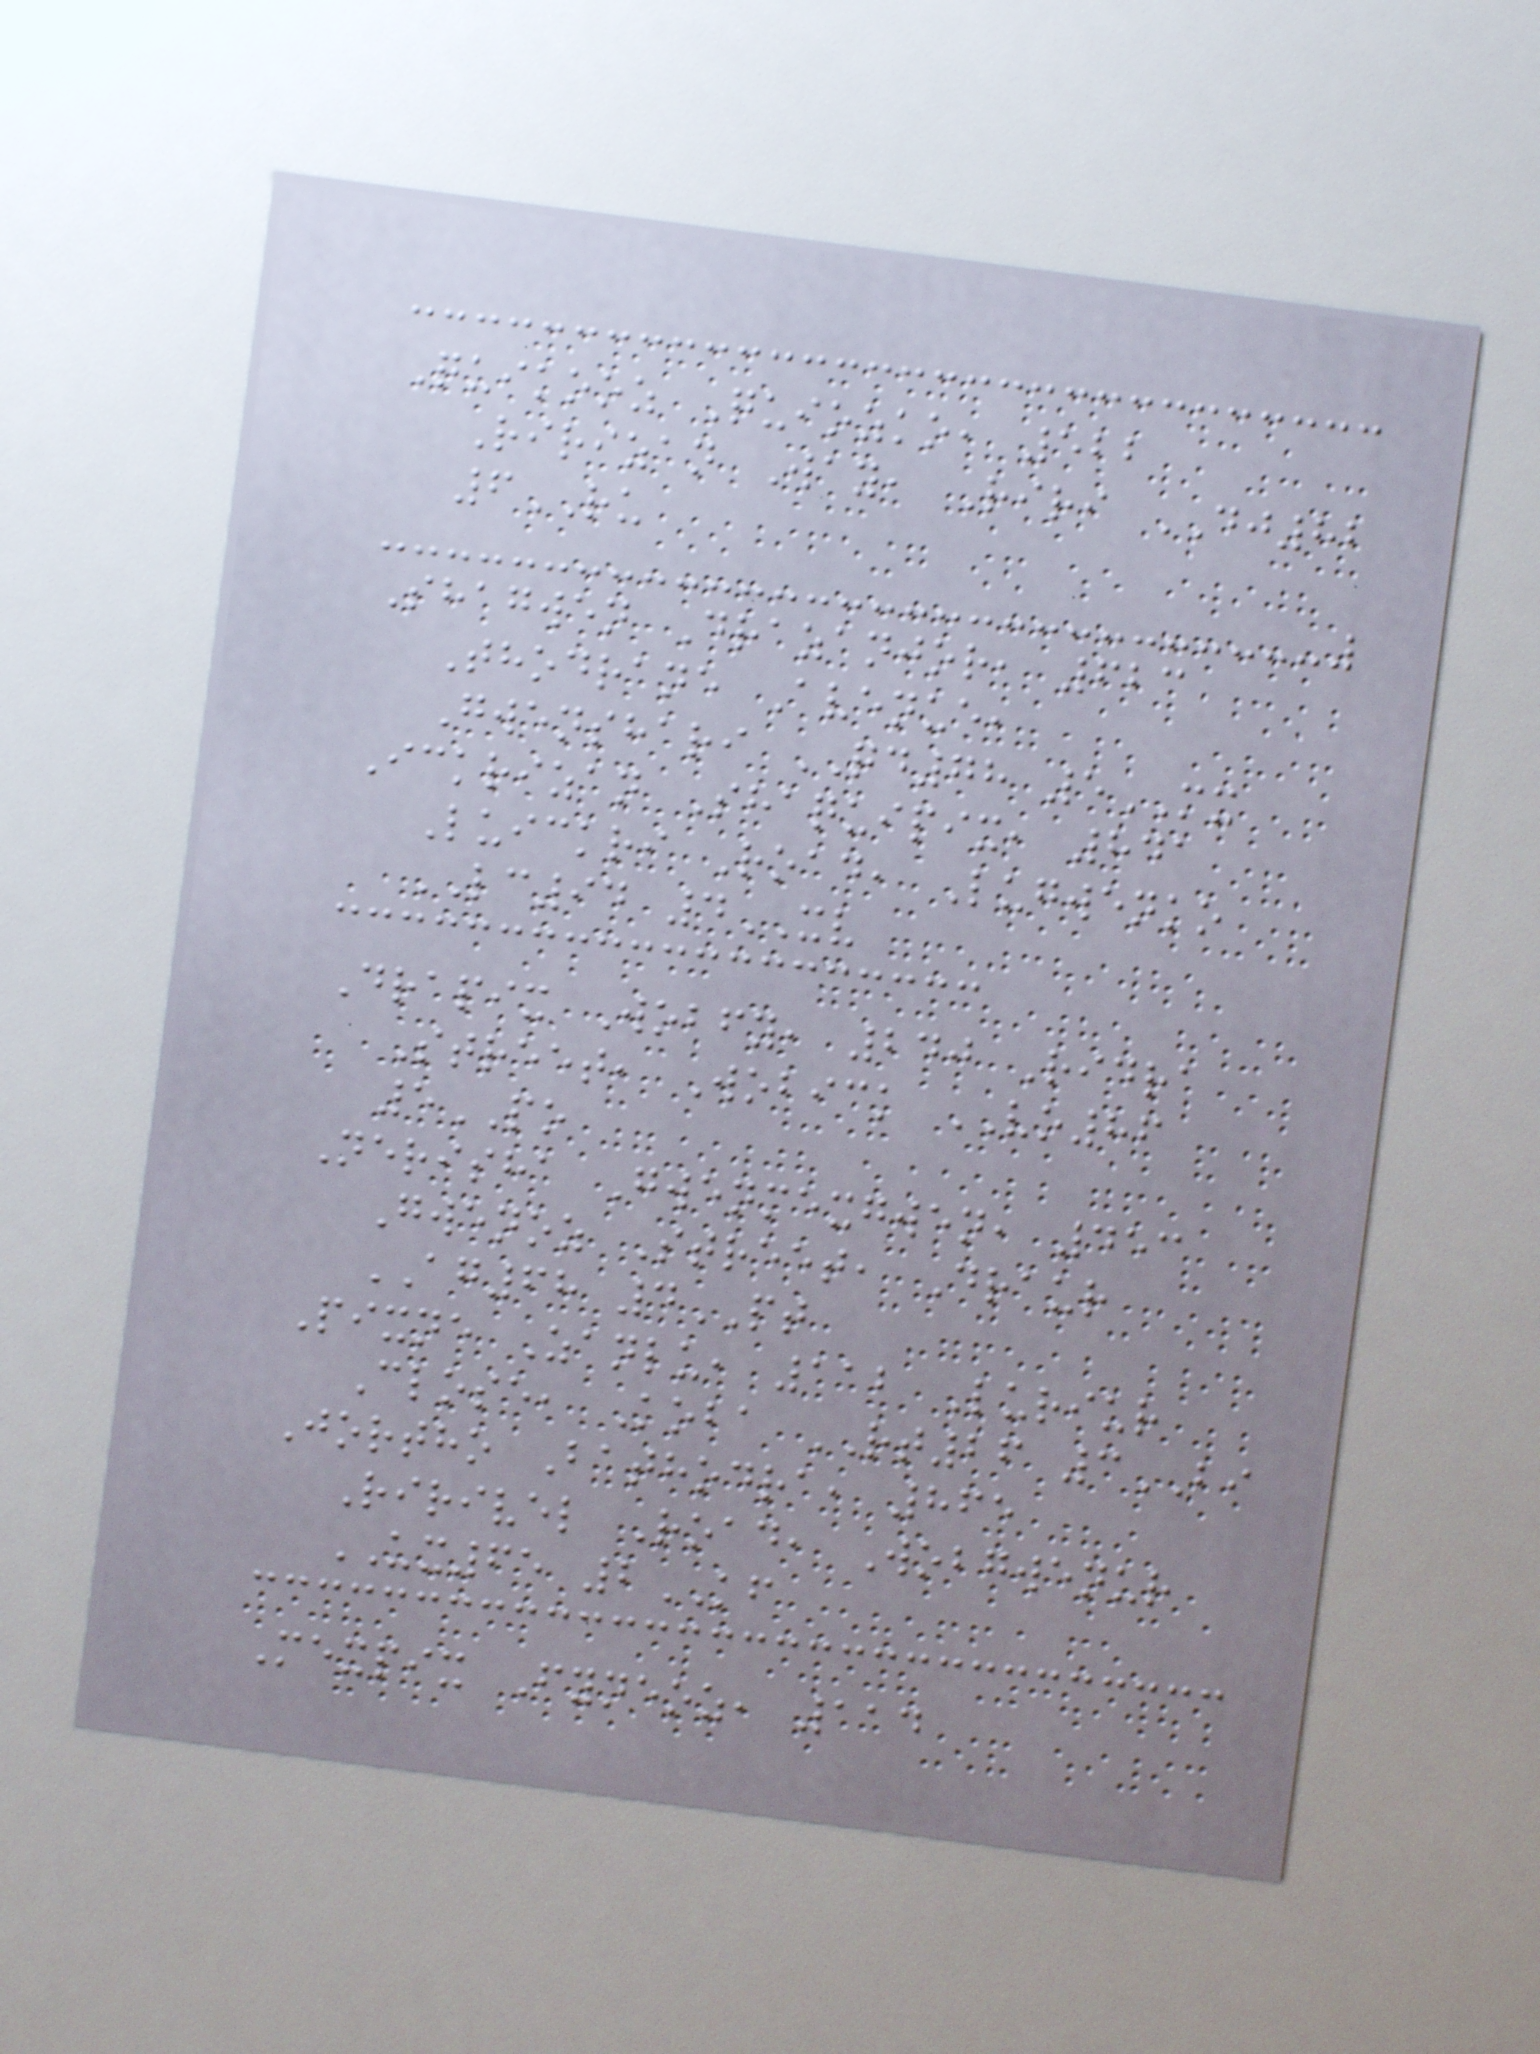Quikooz Quiozko, 522
Ririzan Way, Riri DJ82
6RU
Shagwen Drazanjor, 623
Thodrane Avenue,
Gwenshari QD78 5MX
Ickrizan Shaquipix, 841
Luickri Road, Lugwenko
LC94 4XV
Drapix Wobfy, 240 Ridra
Street, Wobick VO86
5PO
Nerisha Gwenmexgwen, 453
Gwenoz Street, Draur
AG68 4PT
Pixne Zanlu, 112 Luriur
Close, Koba RT26 3BI
Jortho Bathodra, 865
Ririvel Road, Wobgwenur
UX65 2KF
Mexpix Fyneoz, 114
